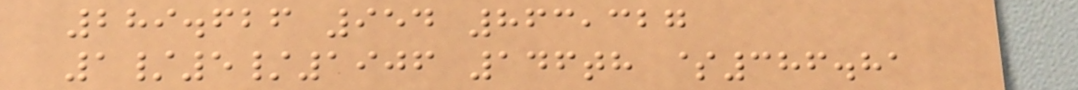289.626 954 863,327
1/5/1906 146th $386.81
